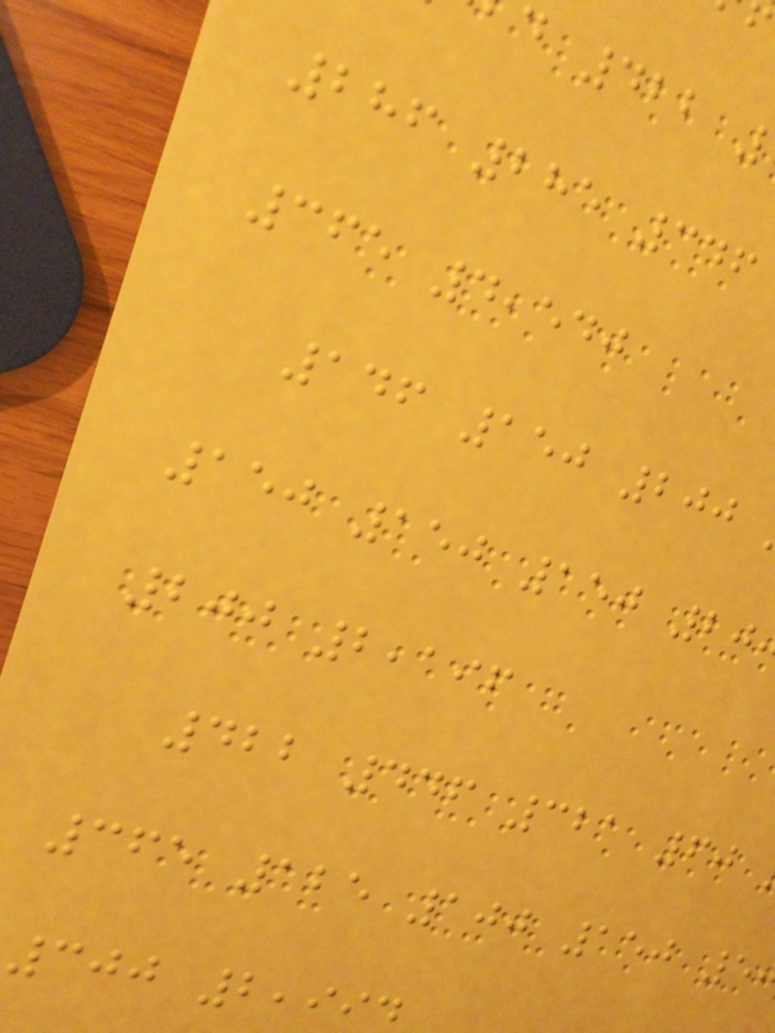286 285 346
365 4,540
146 150 200
150 150 150 20
200 2,196
422 446 321 60
365 125 100 150 5
300 2,99
